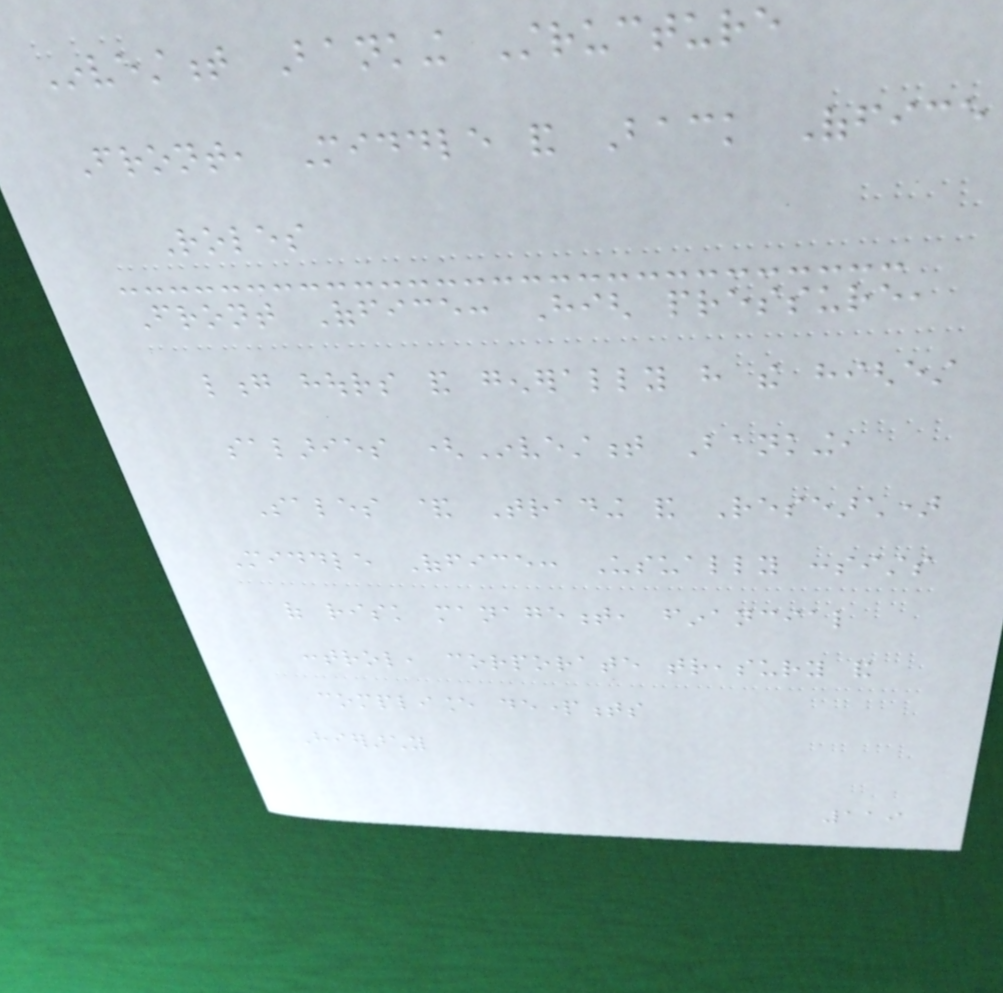Investment Banking Structure
Front, Middle and Back Office
Roles
Front Office: High pressure,
long hours and generally have the highest
salaries (Investment Banking,
Sales & Trading and Research)
Middle Office: Usually consists
of risk management, financial
control, corporate treasury and
compliance departments
Hierarchy
119
